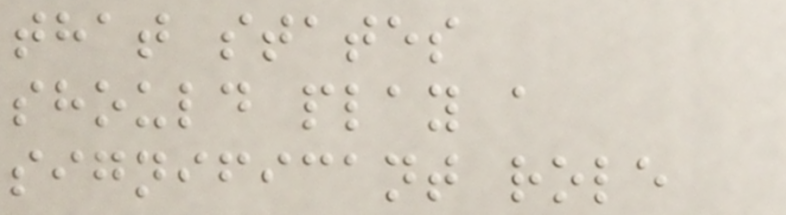that states
should play a
significant role
